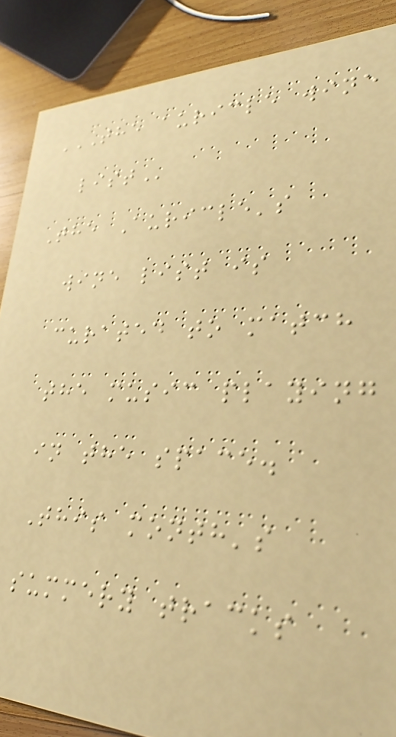THE AURICLE WINE
LIST
The Auricle's
wine list is
curated to match
the music playing
in the space.
This month's
summery tracks
